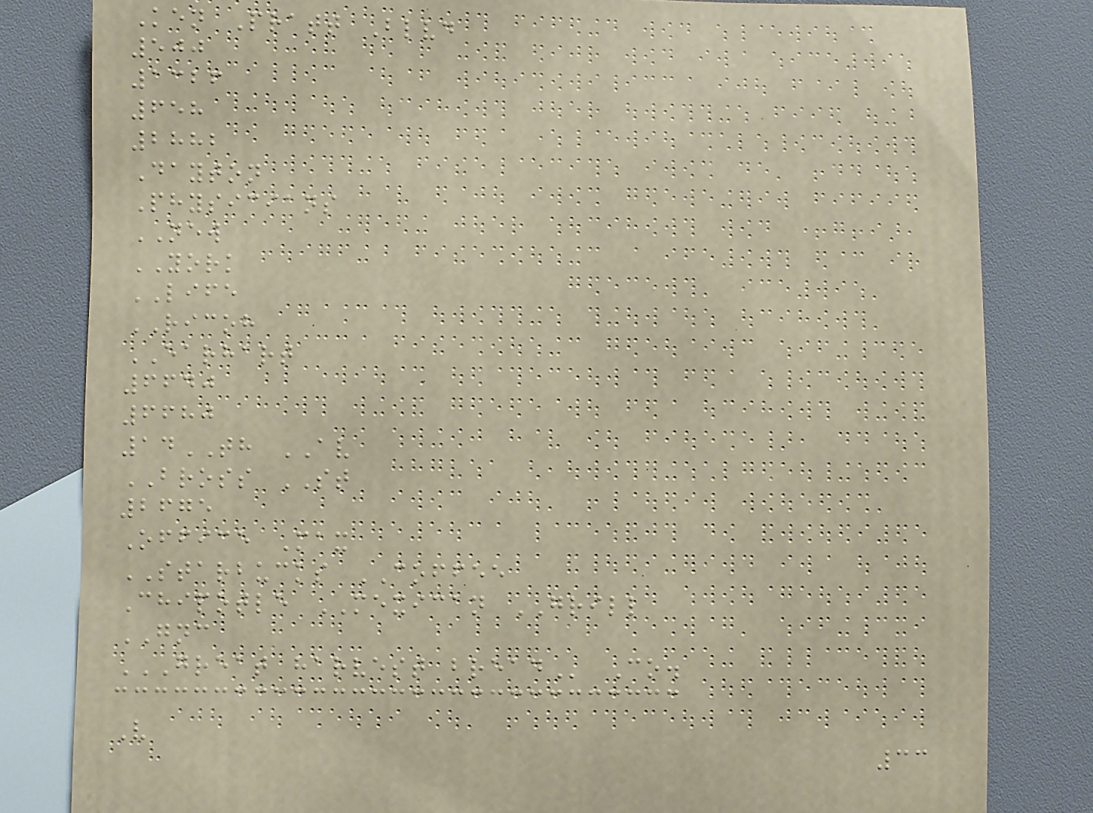Ken Pratt Blvd
500
1326
658
2882
Dayton
Physicians
NEW
YORK
LIFE
RICOH
EARHART
6640
6680
14TH AV
BROSS ST
2675
Office Max
STARBUCKS COFFEE
Chipotle MEXICAN GRILL
GNC
GREAT HARVEST BREAD Co.
V
33
